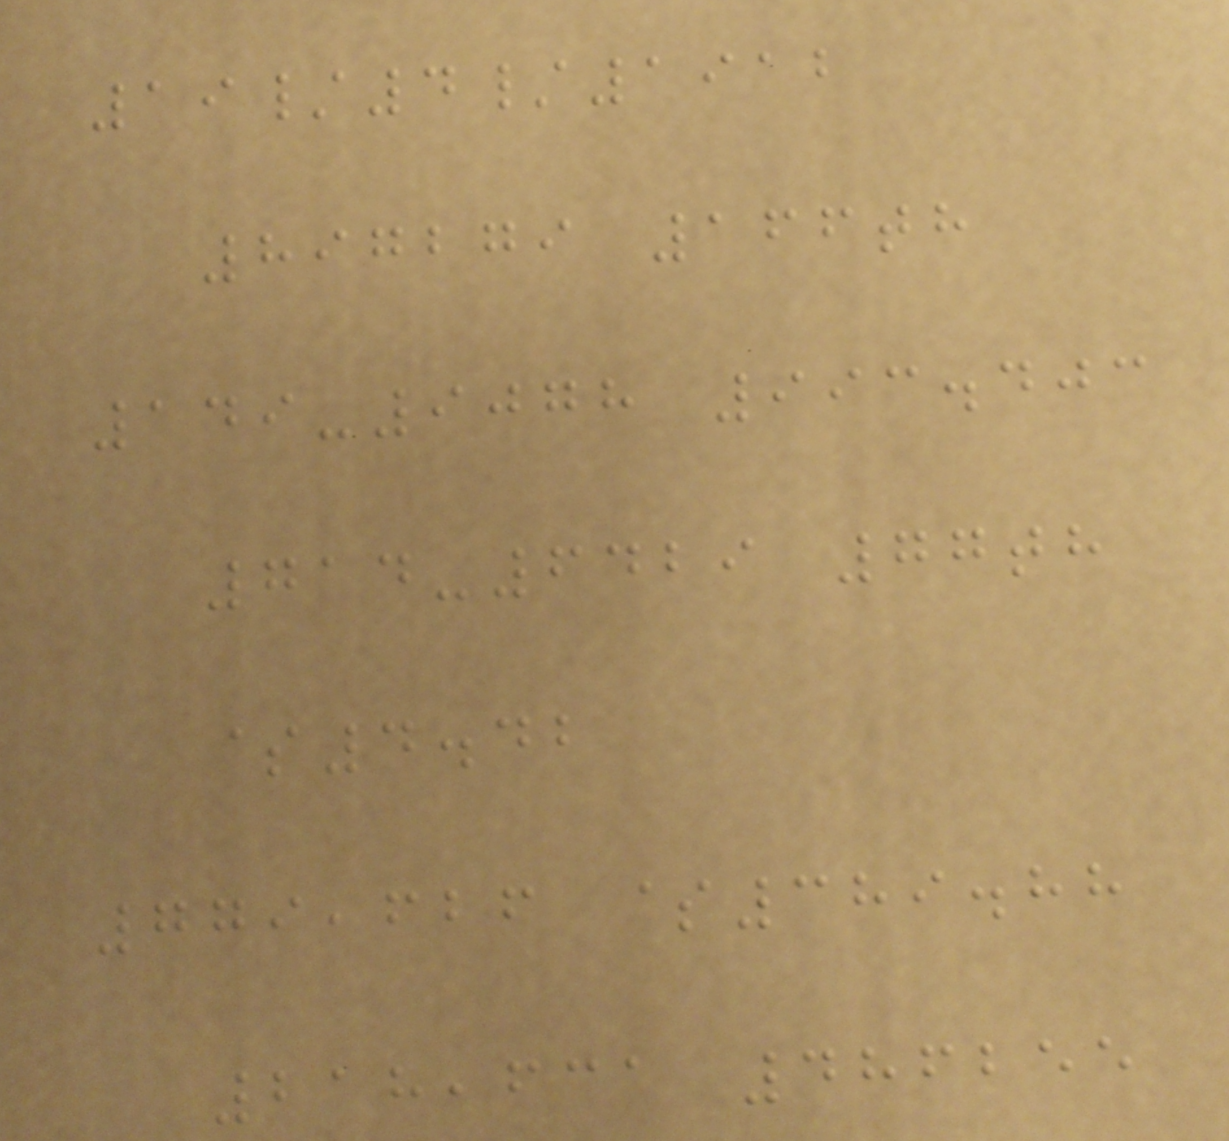19/4/1912
897279 166th
149-9078 993.403
714-6429 77th
$4.42
779,626 $389.88
218,631 486255
